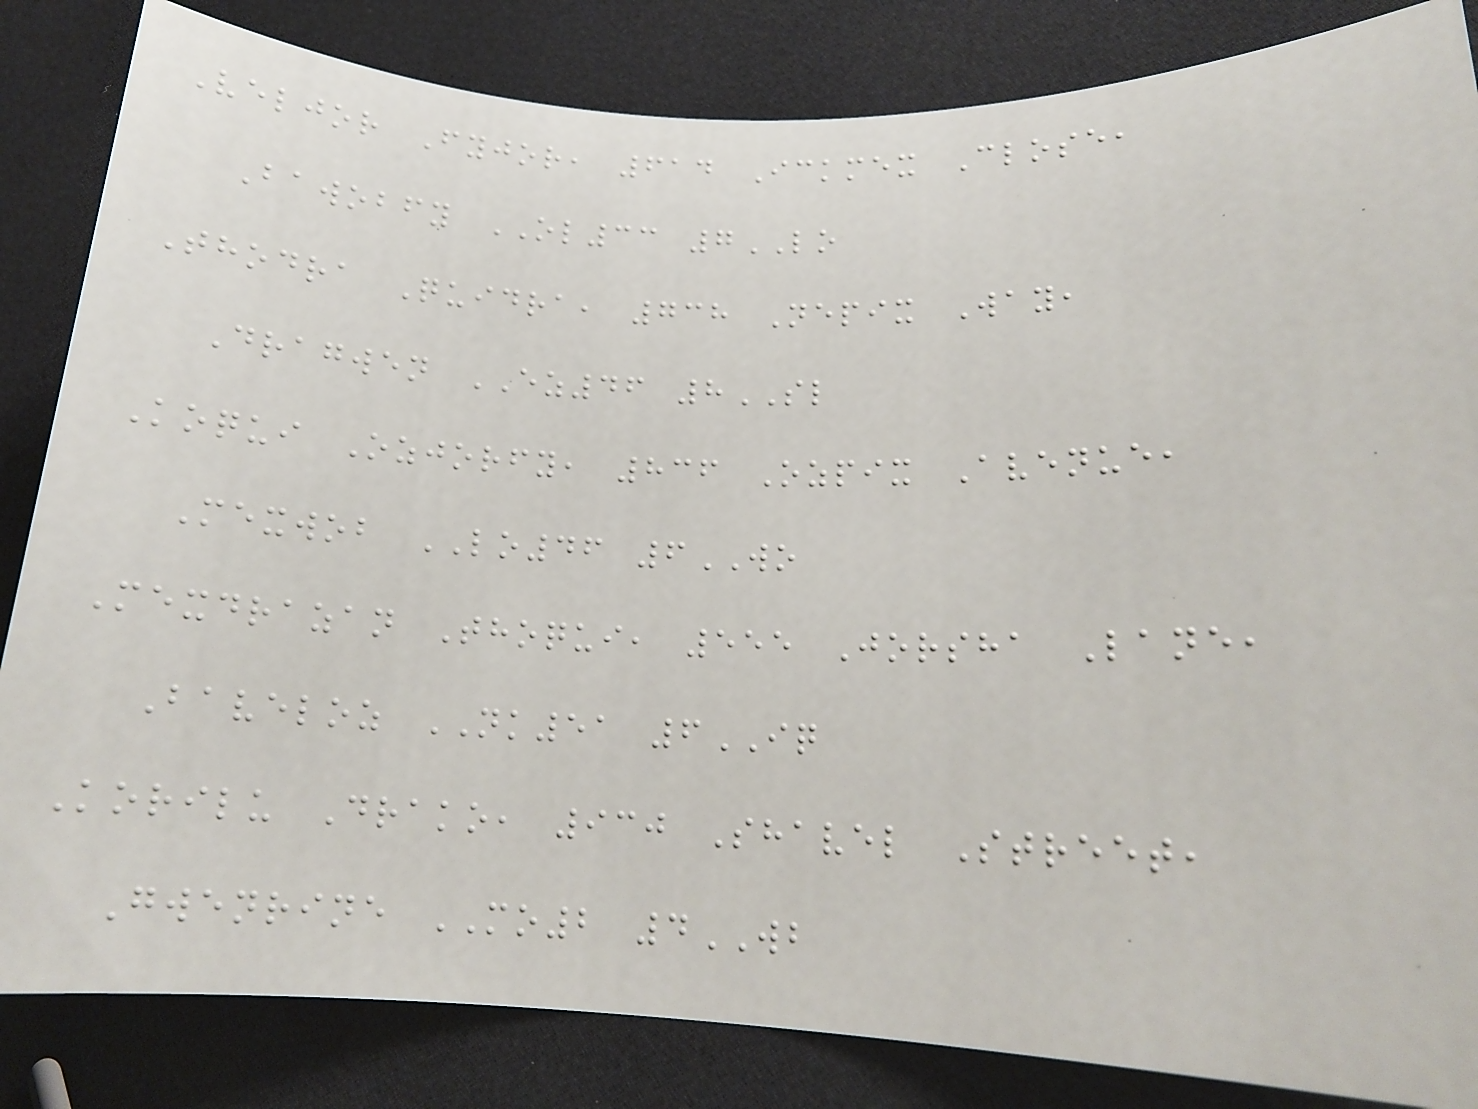Veljor Fyjor, 614 Ickmex Close,
Bawobfy OL33 7LO
Thodra Quidra, 738 Nepix Way,
Dragwen EZ46 8SL
Koqui Ozjorfy, 836 Ozpix Avenue,
Mexwob LO46 6WO
Mexdrazan Thoqui, 555 Jorsha Lane,
Baveloz NK51 6IQ
Korilu Drako, 930 Shavel Street,
Gwenrine MO2 4WB
